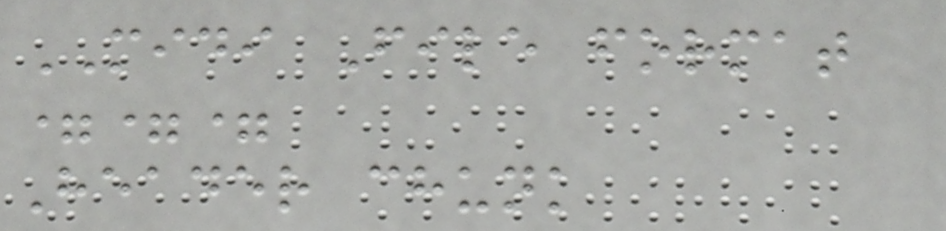MIDI File format
===
Header chunk
